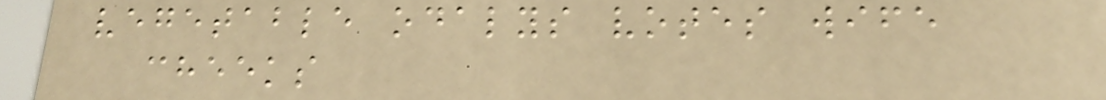vegetable odalys votes wife
cheeks
